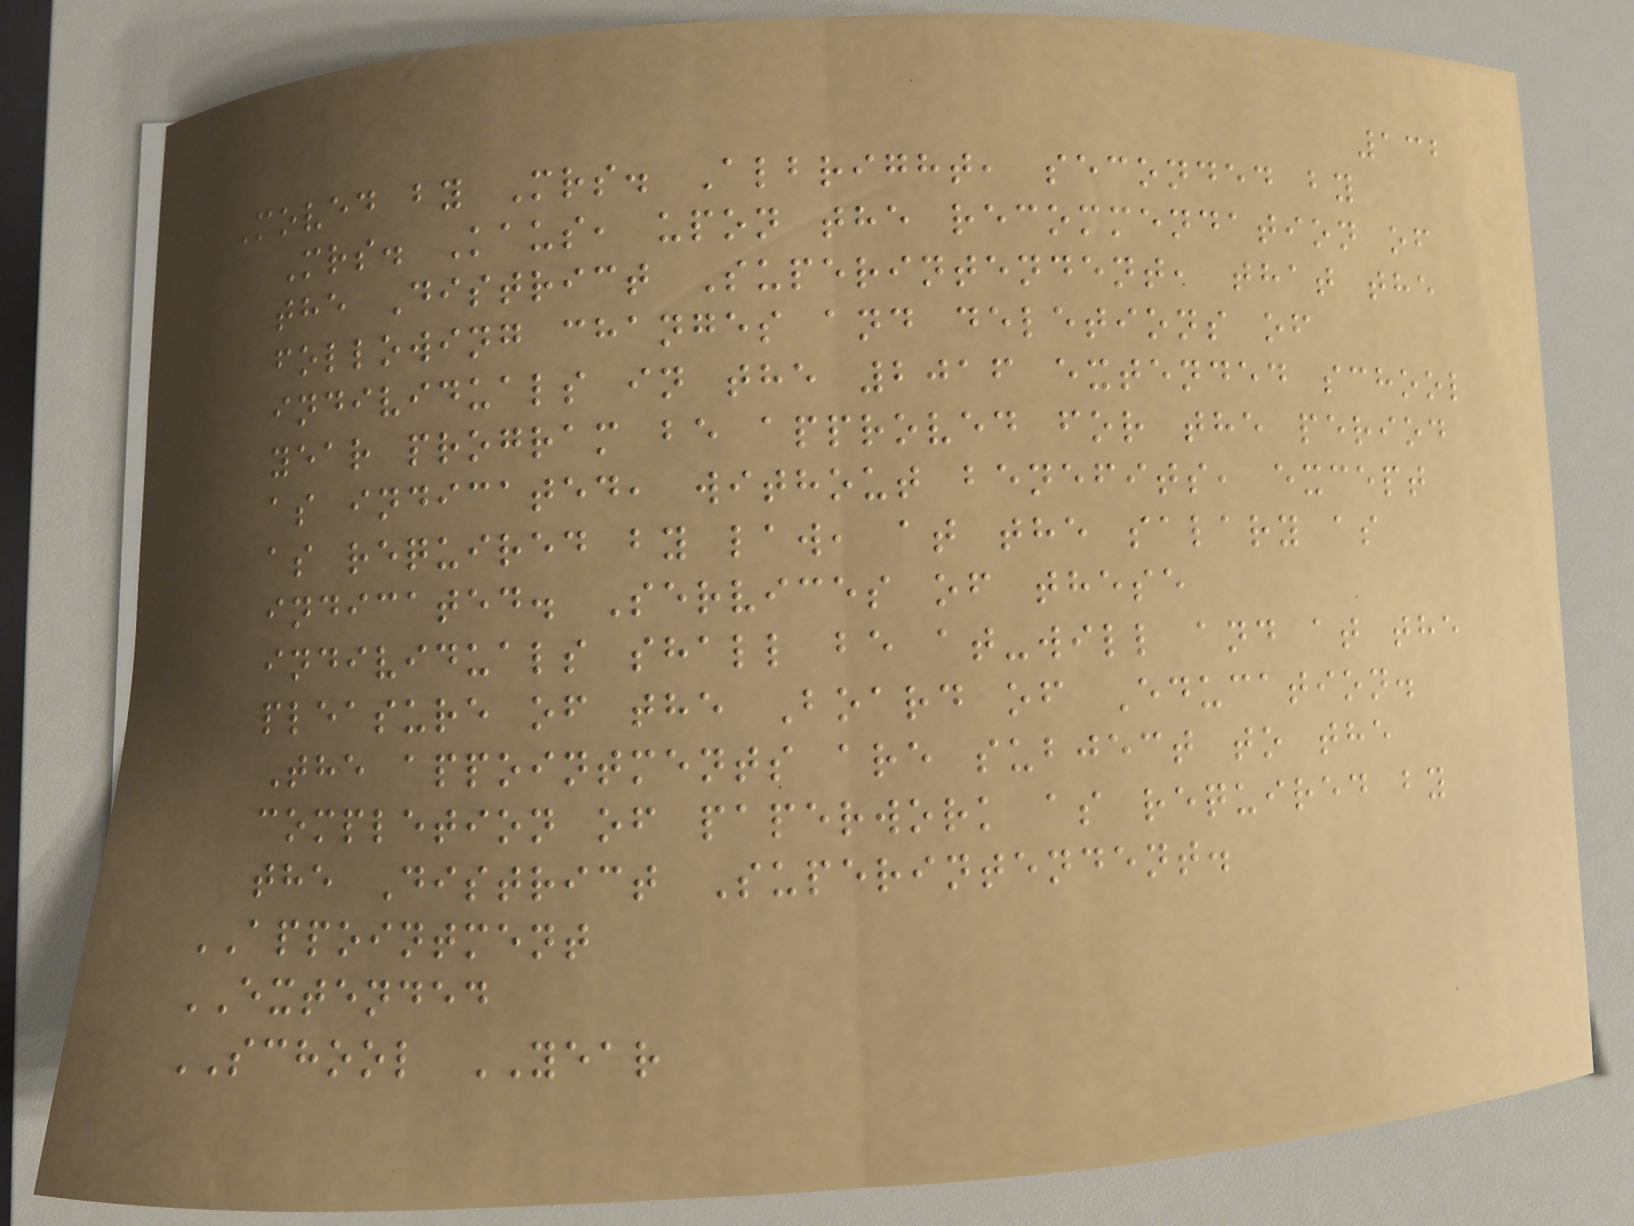132
Moved by Mrs. Albright, seconded by
Mrs. Kaus, upon the recommendation of
the District Superintendent, that the
following changes and deletions of
individuals in the 2016 extended school
year program be approved for the period
as indicated, without benefits, except
as required by law, at the salary as
indicated. Services of these
individuals shall be at-will and at the
pleasure of the Board of Education.
The appointments are subject to the
completion of paperwork as required by
the District Superintendent.
APPOINTMENT
EXTENDED
SCHOOL YEAR
